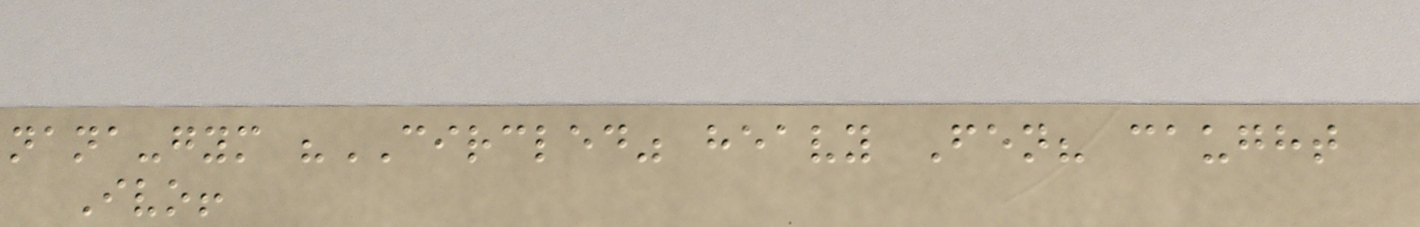nana-gym "CIRCLED" heavy Fen? caught
Ivo!
